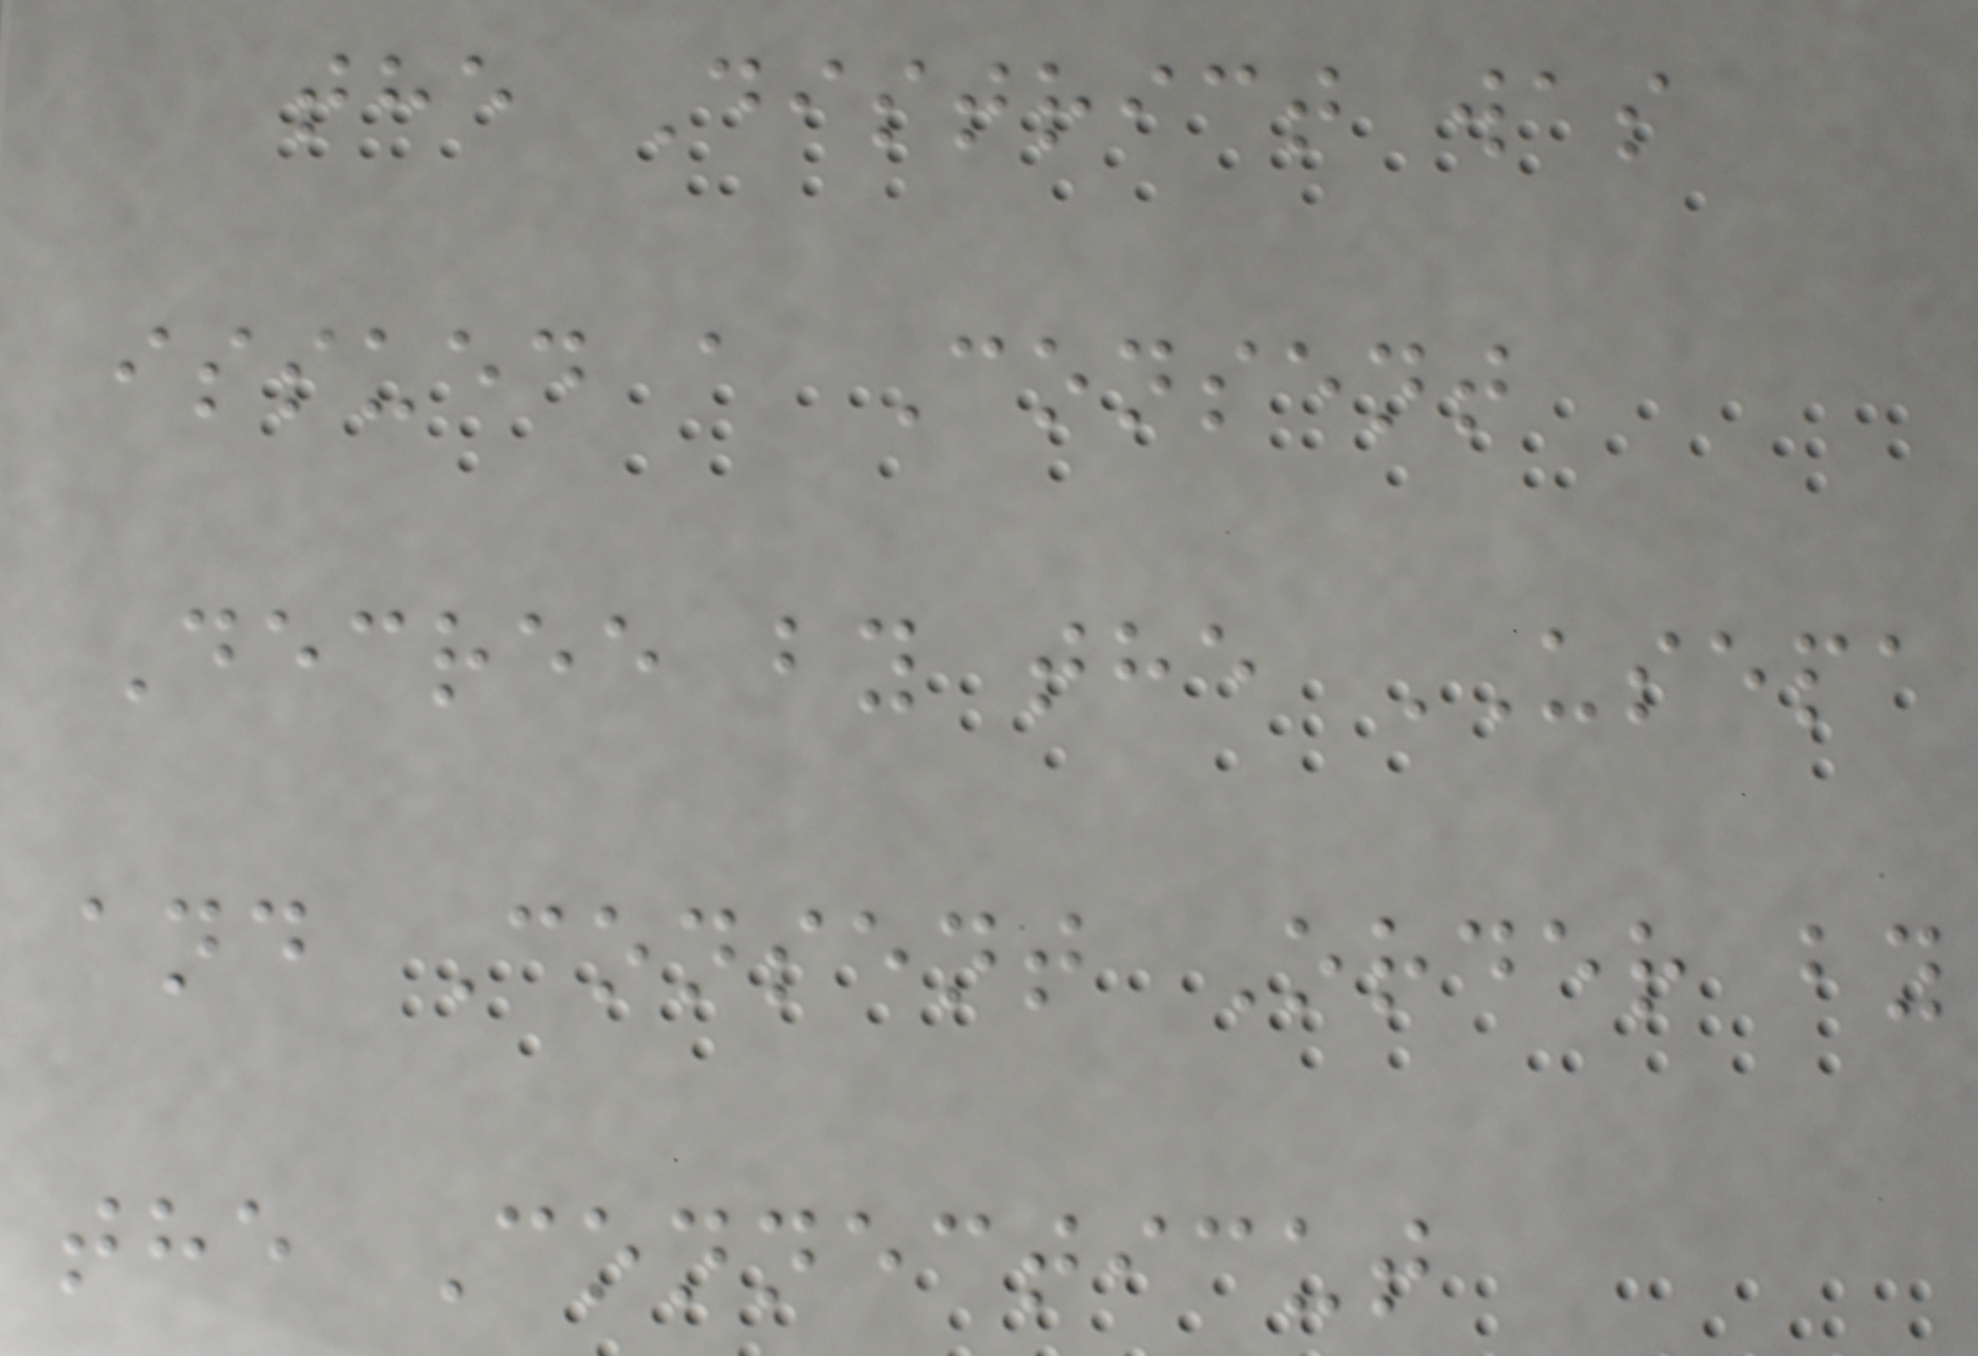the District was
issued a Consent
Decree by the USEPA
and Consent Order by
the Connecticut
